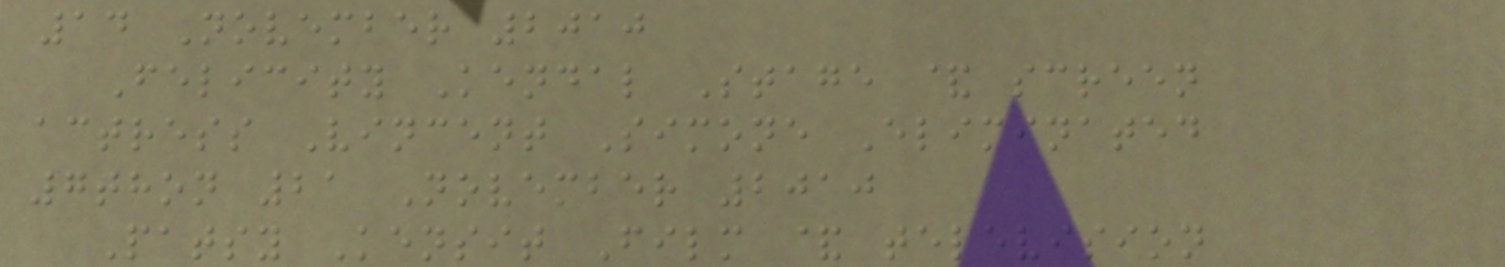14 November 2010
Felicity Kendal Stage & screen
actress Vincent Simone Eliminated
7thon 21 November 2010
Patsy Kensit Film & television
